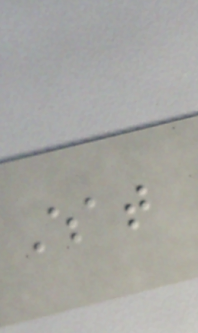What
